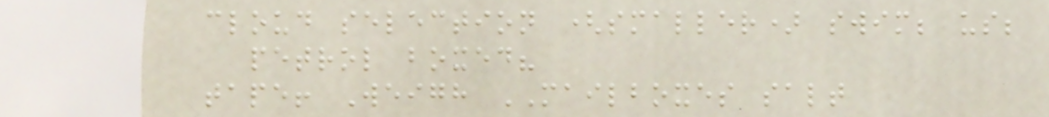cloud selection (smaller) swim; us;
petrol boxed?
tape! Weigh MAILBOXES salt
